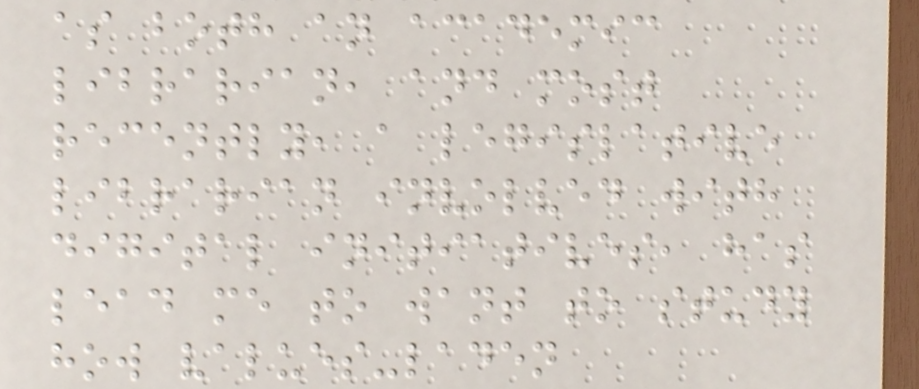as both an academic
librarian, and most
recently, a legislative
librarian involved with
digital initiatives, has
lead me to want to study
how values-laden
